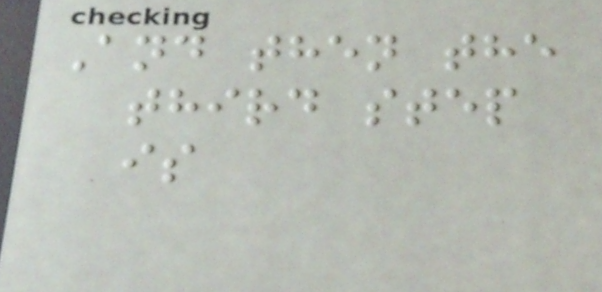And then the
third step
is
